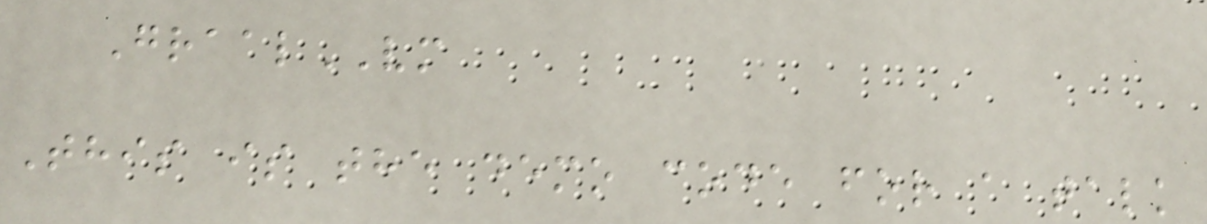GraalVM
This is the demo code for a talk
